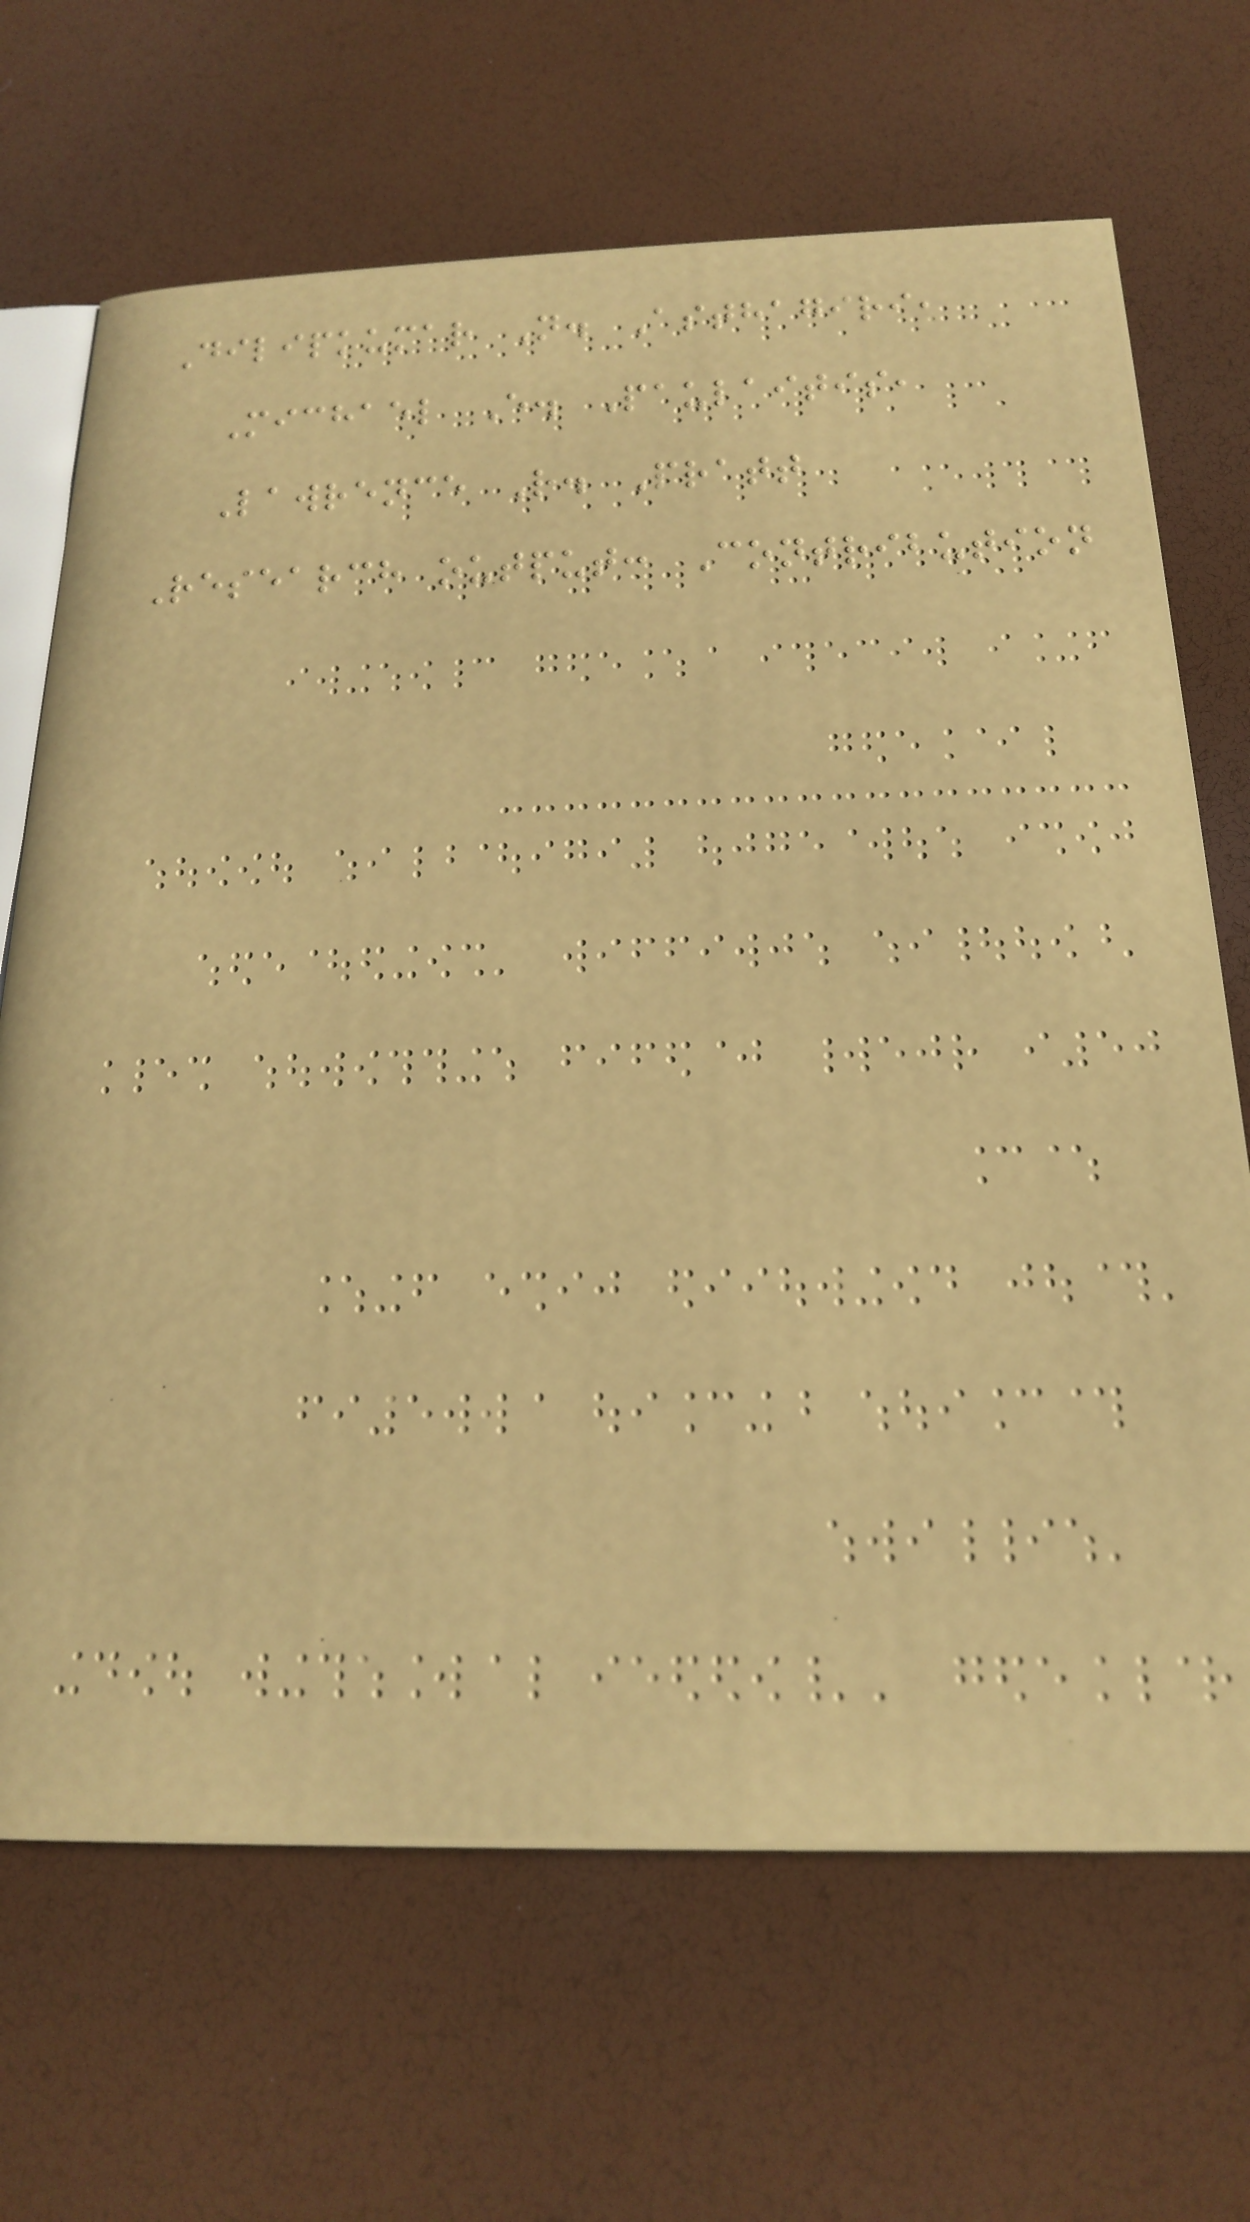Dilipkumar N. Asthagiri,
Michael E. Paulaitis,
Lawrence R. Pratt
Research output: Contribution
